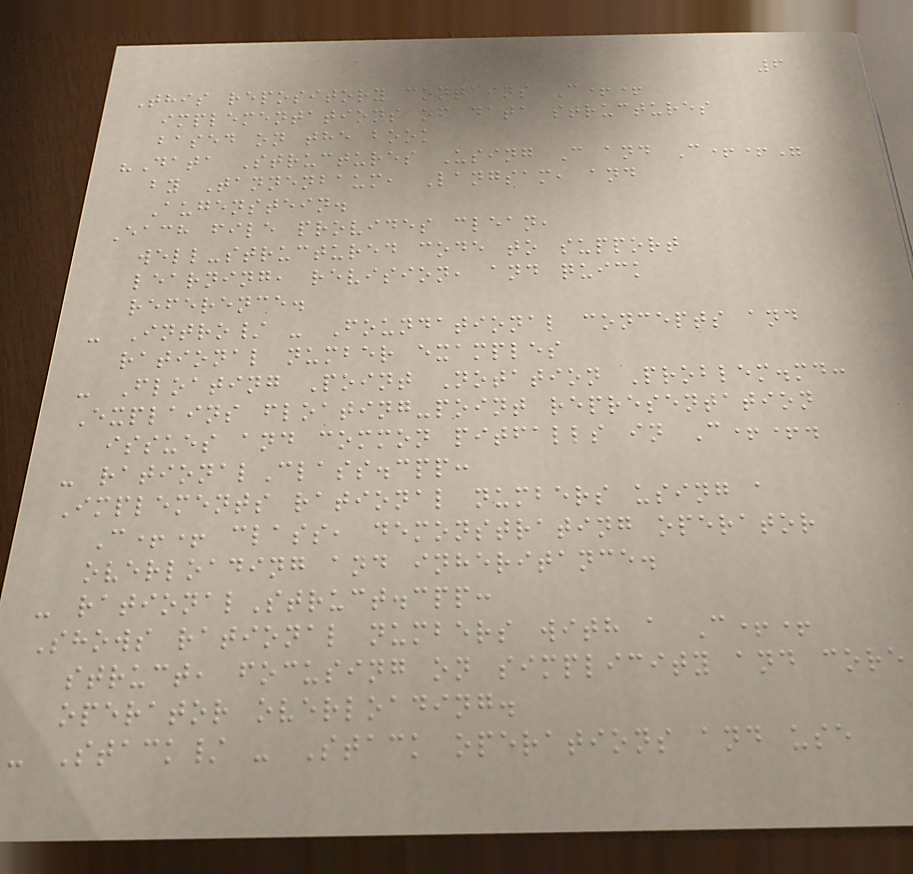6
This repository contains C++
implementations of data structures
based on the book
"Data Structures Using C and C++"
by Tannenbaum, Langsam, and
Augenstein.
Each file provides clean,
well-structured code to support
learning, revision, and quick
reference.
- Intro/ - Foundational concepts and
rational number examples
- Floating Point Notation Problem.md:
Explains floating-point representation
issues and common pitfalls in C++.
- rationalClass.cpp:
Implements rational numbers using a
C++ class, demonstrating operator
overloading and inheritance.
- rationalStruct.cpp:
Shows rational numbers with a C++
struct, focusing on simplicity and core
operator overloading.
- Stack/ - Stack operations and use
